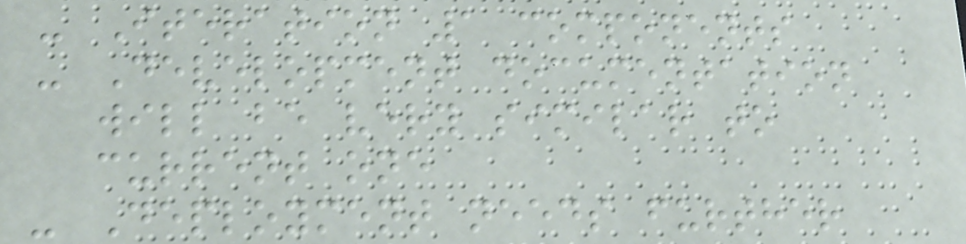- Iteration 1 components
- Development documentation
will be very similar to
current one
- Deployment needs further
